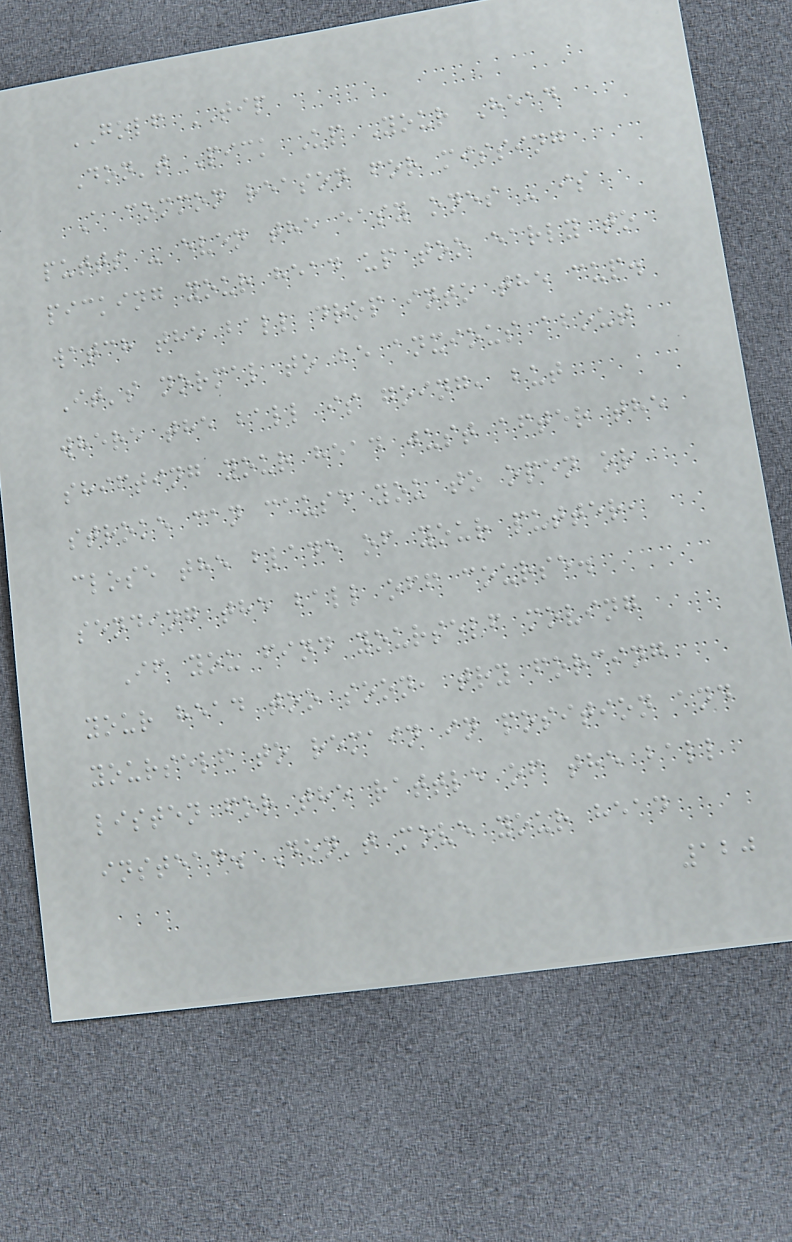GOLF TIP
Don't Pick Up Your Head
A common reason for missing
putts - even the easy ones - is
picking your head up too early to
watch the ball drop into the cup.
It's normal to be anxious about
where the ball is going, but
shifting your head just after the
stroke can cause you to open or
close the blade of your putter,
sending the ball off course.
If you find yourself moving
your head too soon, try forcing
yourself to remain in position and
listen for the rattle of the ball
instead. Don't move your head
120
